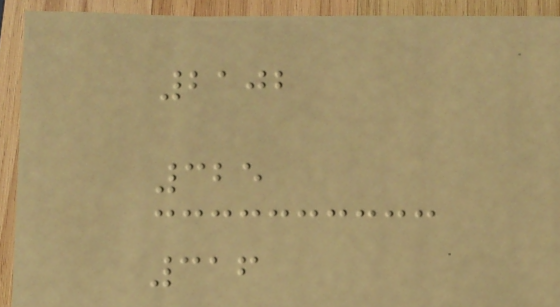2102
325
316
